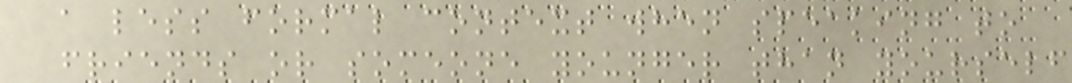a less formal context when speaking to
friends or someone younger than yourself
